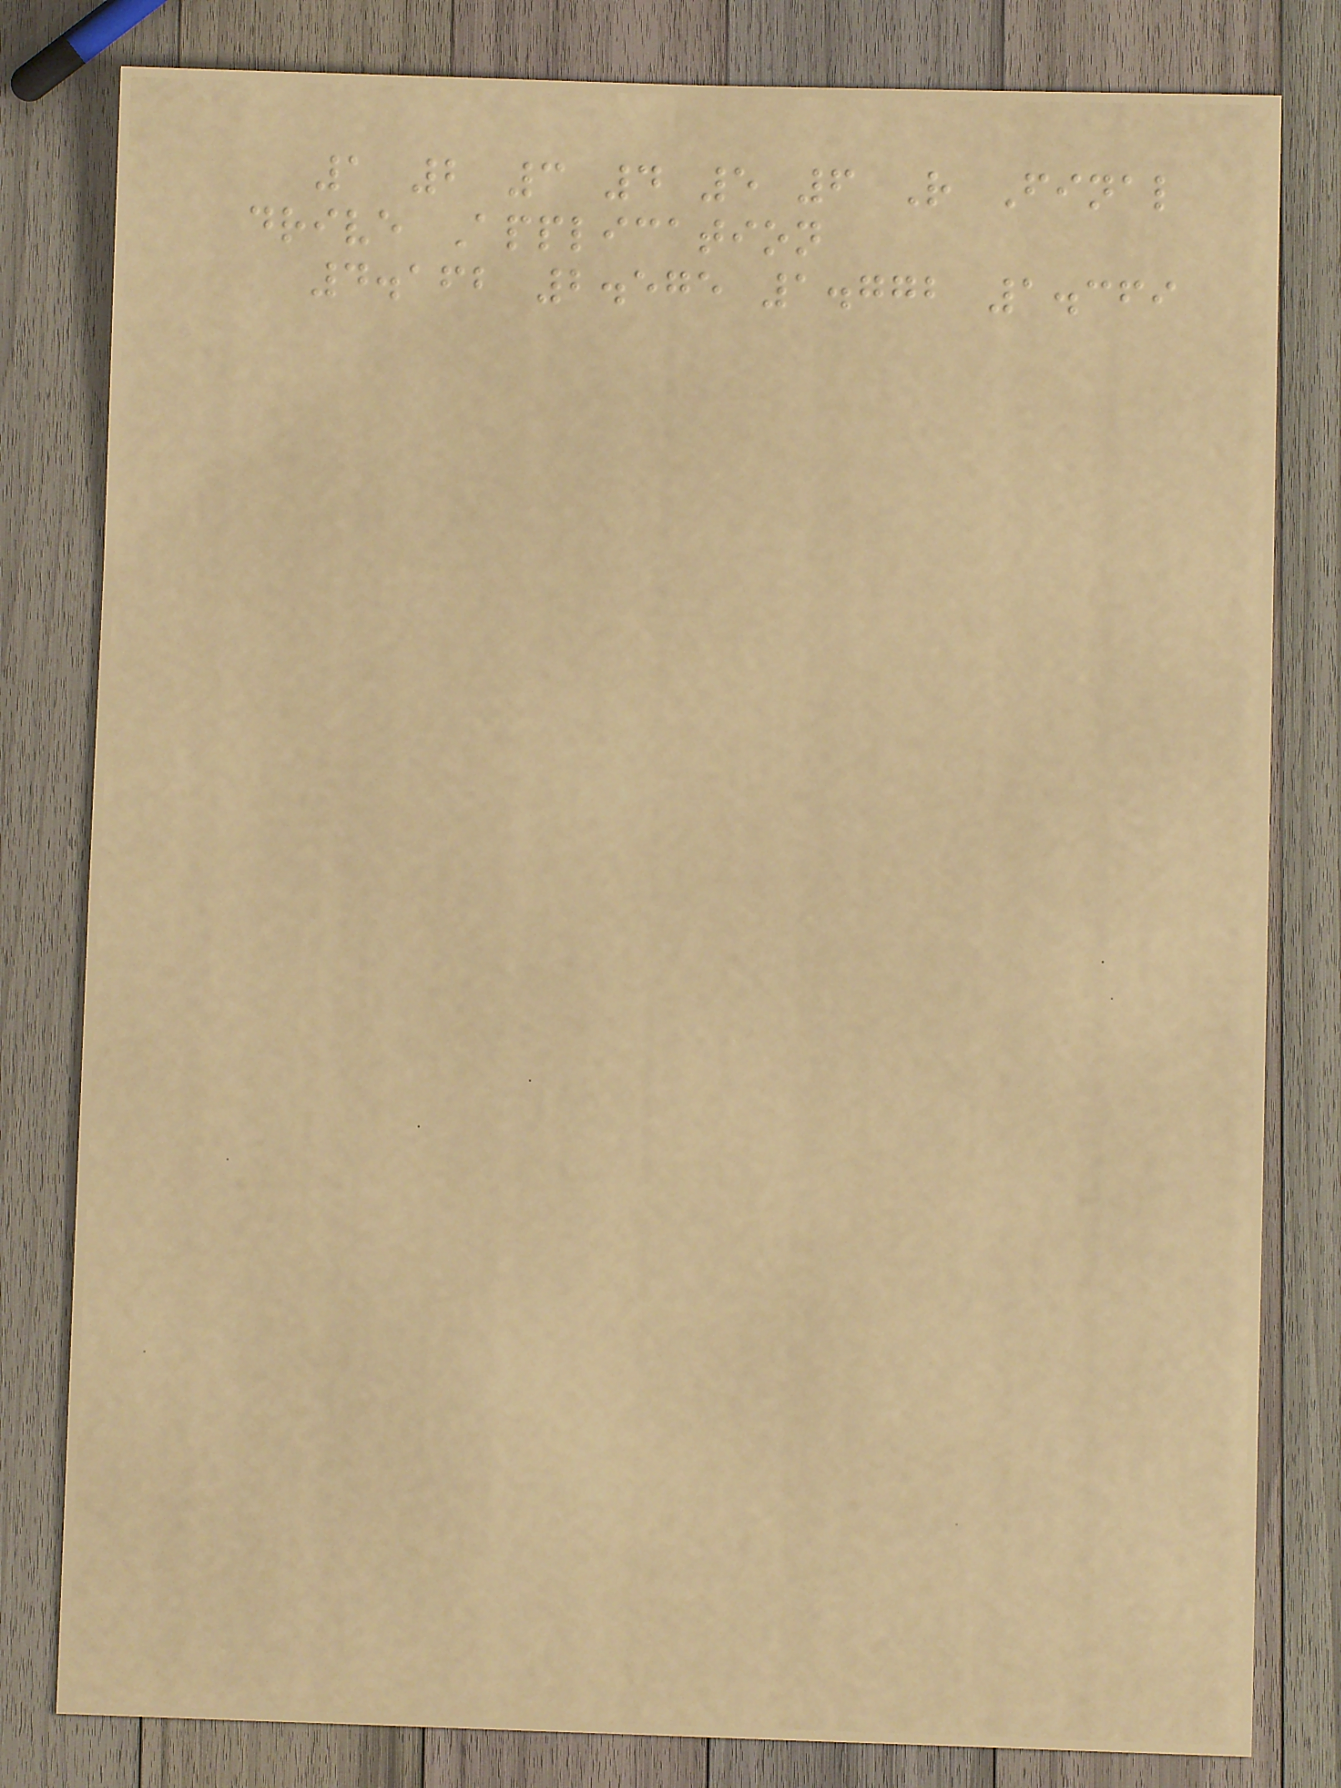1 2 3 4 5 6 R Final
drive Application
4.162 2.575 1.772 1.369
